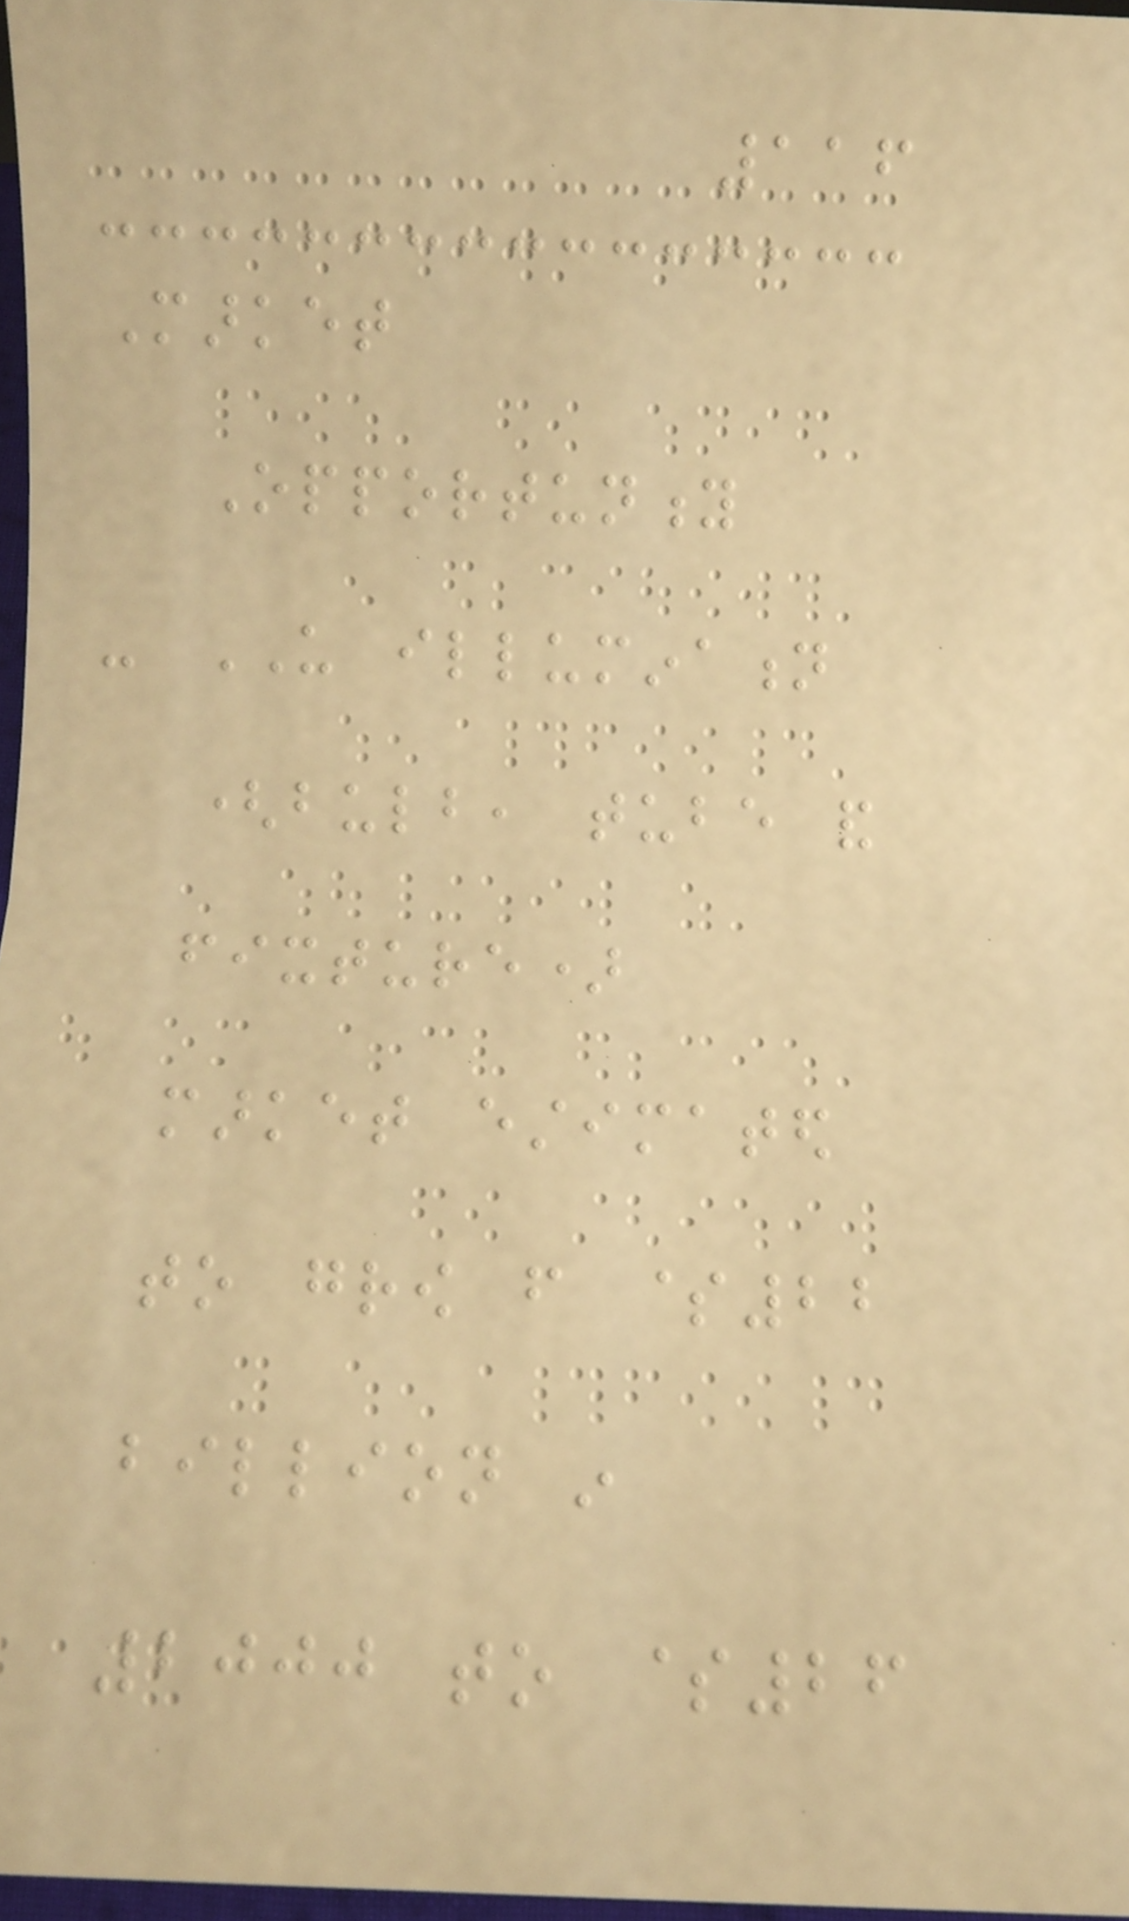116
Market
Opportunity
- US illumination
(bulb, tube and
fixture)
market estimated
to grow from $22
billion in
2000 to $26
